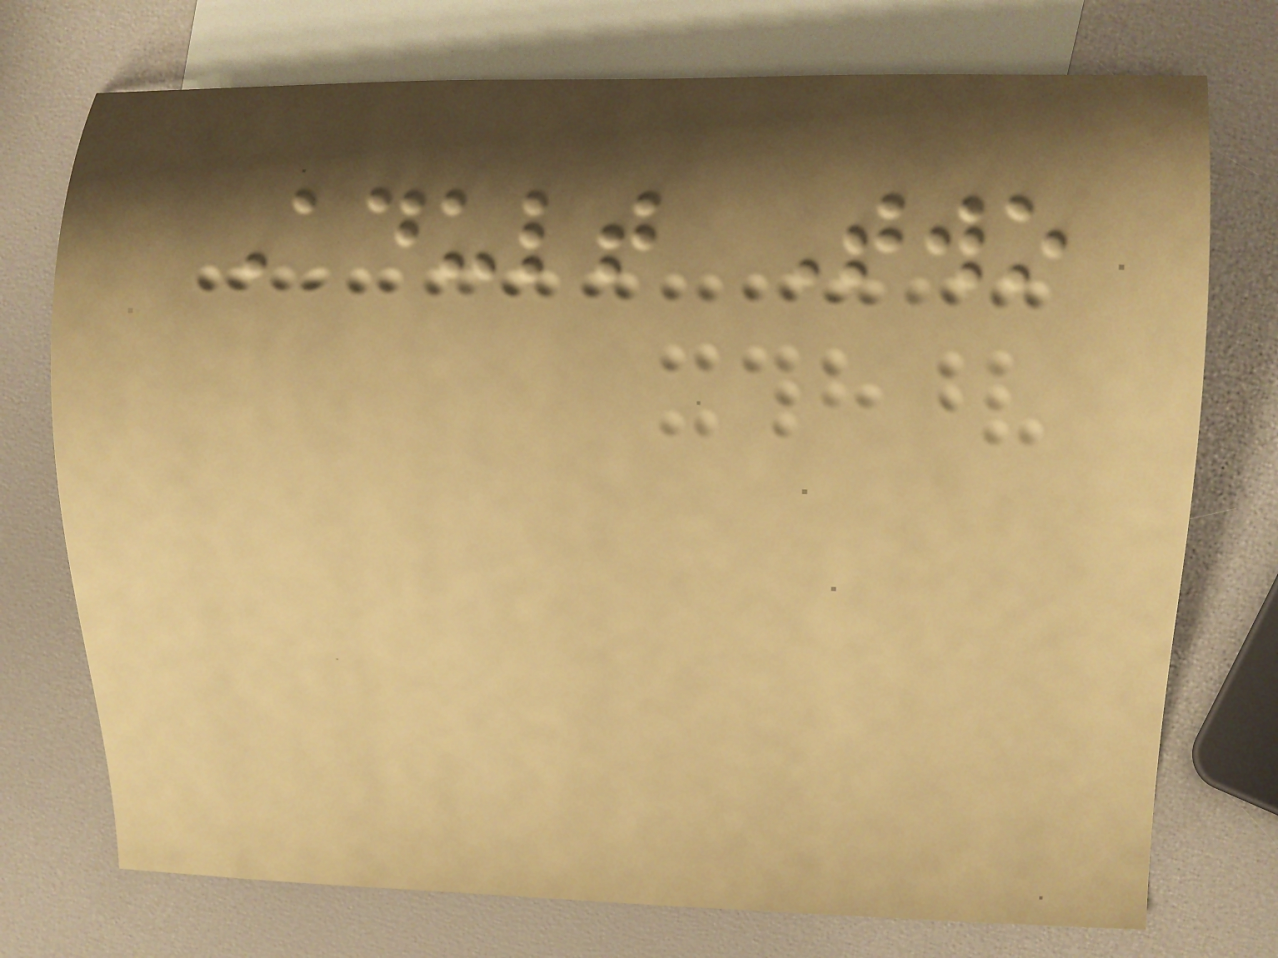Adult Two
